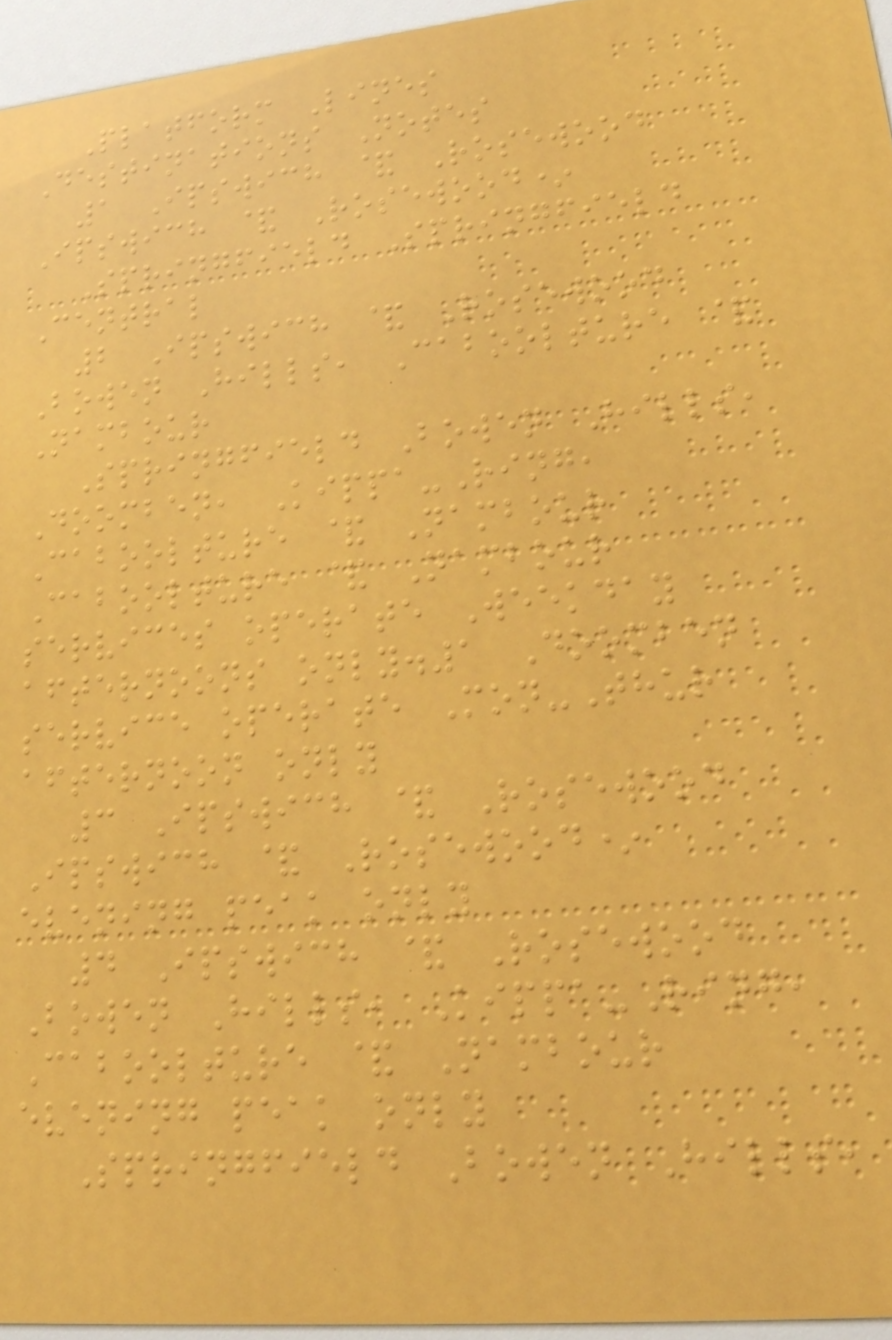Platform Lines
Destinations Notes
1 Ipswich & Rosewood
Ipswich & Rosewood*
Springfield Springfield
Central
2 Ipswich & Rosewood
Bowen Hills, Caboolture &
Nambour
Springfield Bowen Hills,
Doomben, Kippa-Ring,
Caboolture & Nambour
Caboolture & Nambour
services operate Weekday
afternoons only.1 Doomben
service operate Mon-Thur
afternoon only
3 Ipswich & Rosewood
Ipswich & Rosewood*
evening peak only
4 Ipswich & Rosewood
Bowen Hills, Kippa-Ring,
Caboolture & Nambour
evening peak only
Springfield Bowen Hills,
